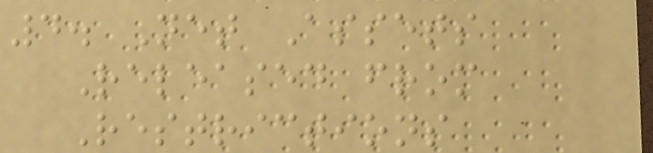4. Net Assets
Released from
Restrictions
